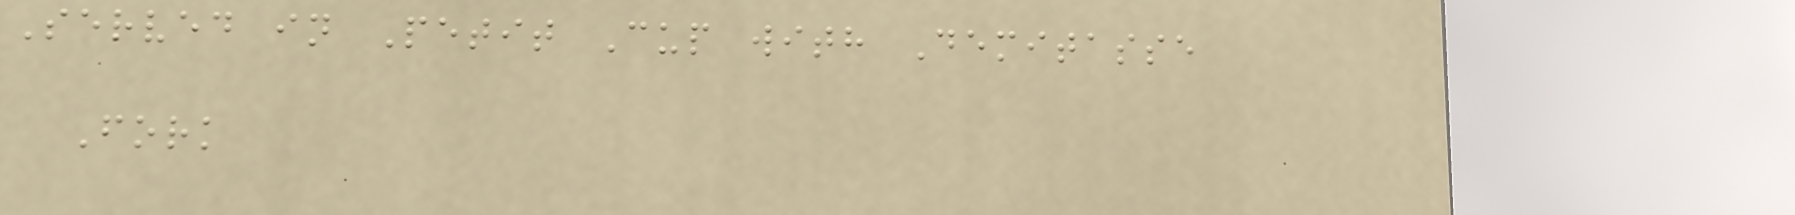Served in Petit Cup with Demitasse
Fork
